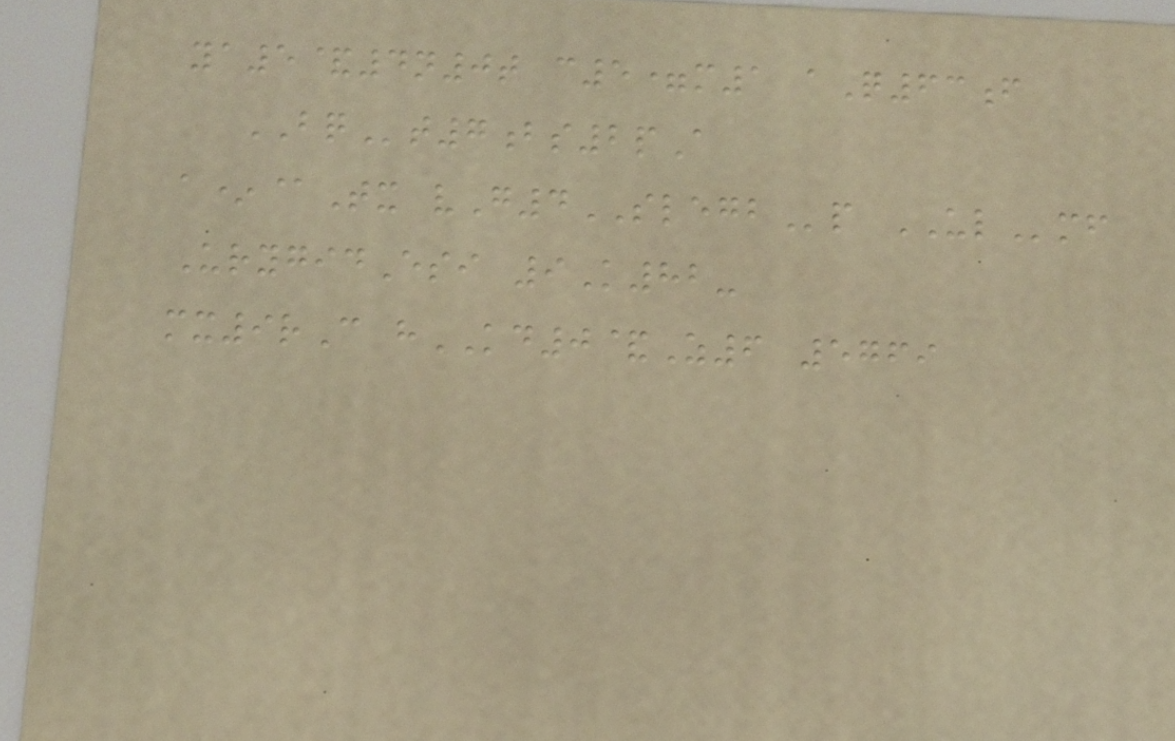ya5&4n0t c5=m1 aQ63f
BQt7bs2pA
a*@Tx vG4SLEGBp ULmf
UrygidEsi 9K82-
mx9rC hKD0&Z6 5769
